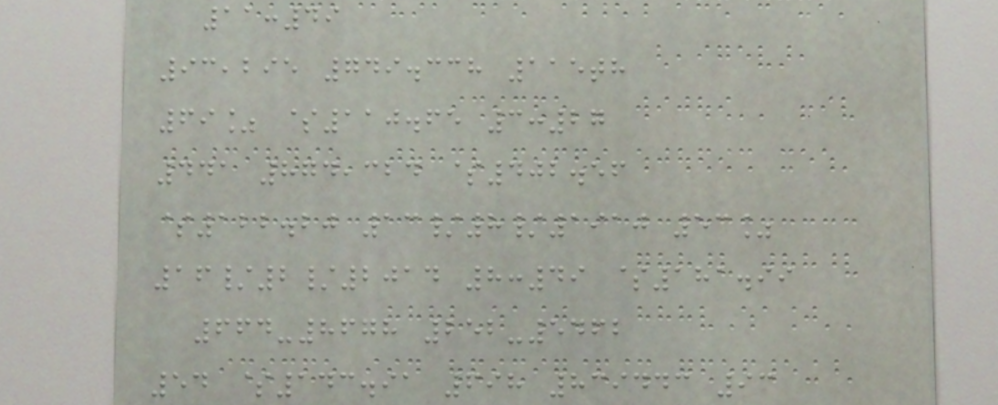11:49
93,295 749.338 115th
69% $110.65 3:27
441 874,324 $402.56
$122.20 13/8/1910 53%
16/2/2014 8:49 $181.99
664-8678 252-5462
54 $143.91 698 839443 93
